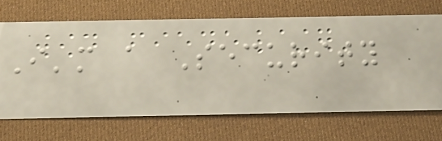I'm a Security
